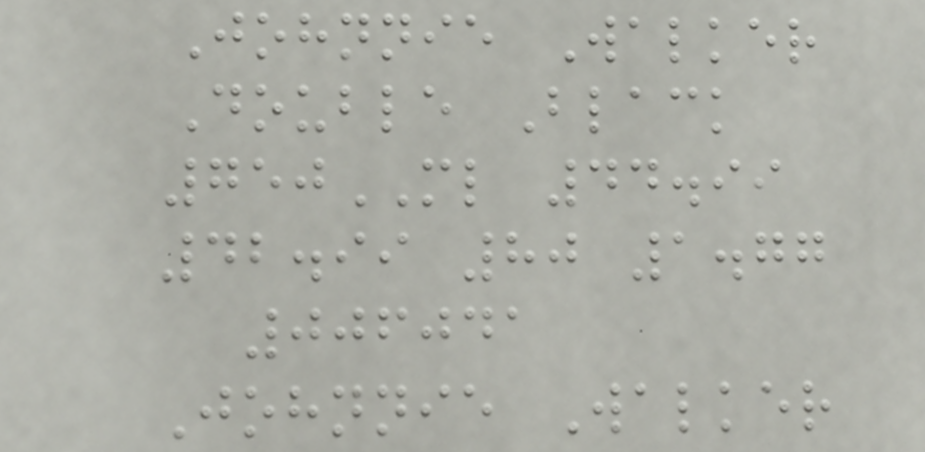Johnnie Walker
Double Black
750ML 44.99
42.99 80 1.77
006041
Johnnie Walker
